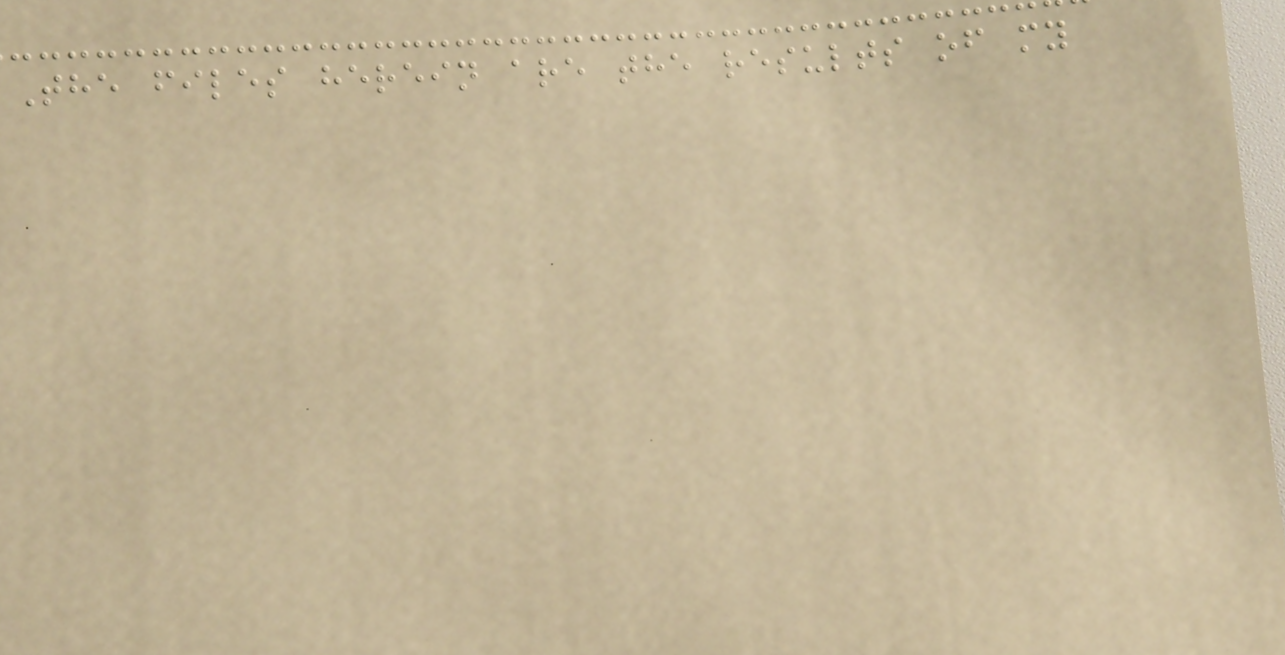The files herein are the results of my
